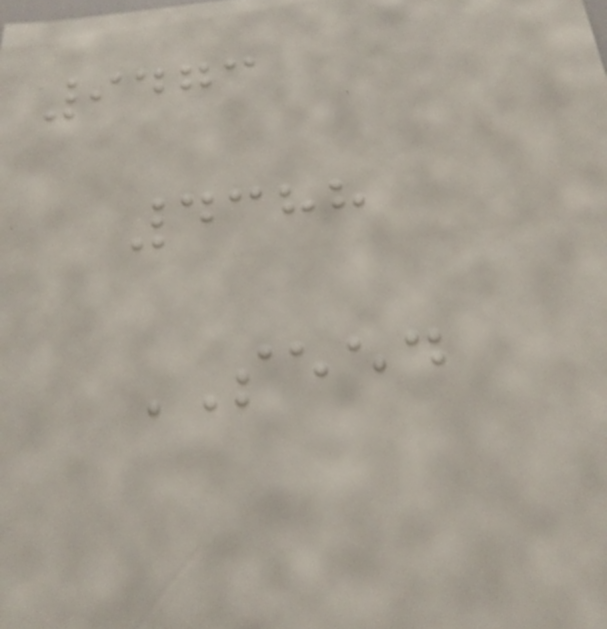9473
4388
SEED
